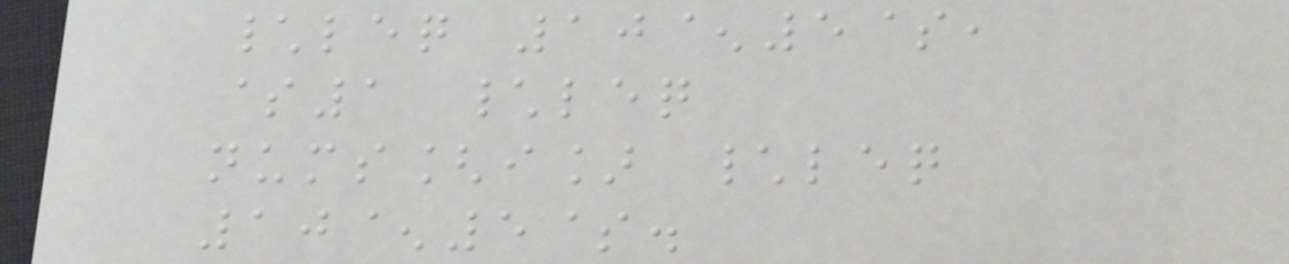\leq 10^5$,
$1 \leq
nums[i] \leq
10^5$.
